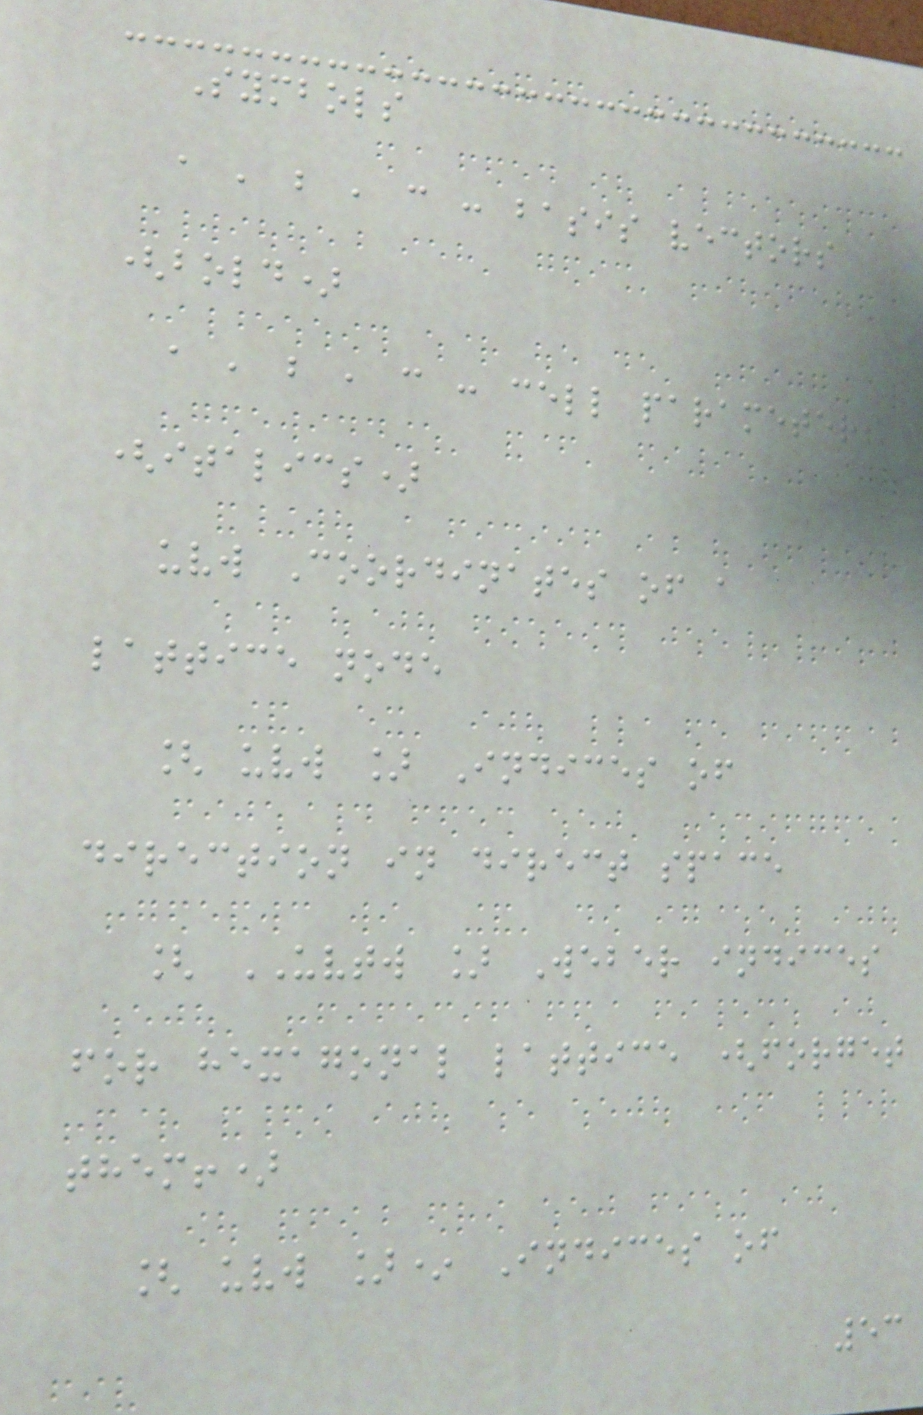Symbols
a , b , c : basis vectors
(bold)
a , b , c : cell parameters
(italics)
uvw Coordinates of a
lattice node
[ uvw ] Indices of
direction in direct space
[ UVTW ] Weber indices
for hexagonal lattice (forget
them!)
[ uvw ]* Indices of
53
